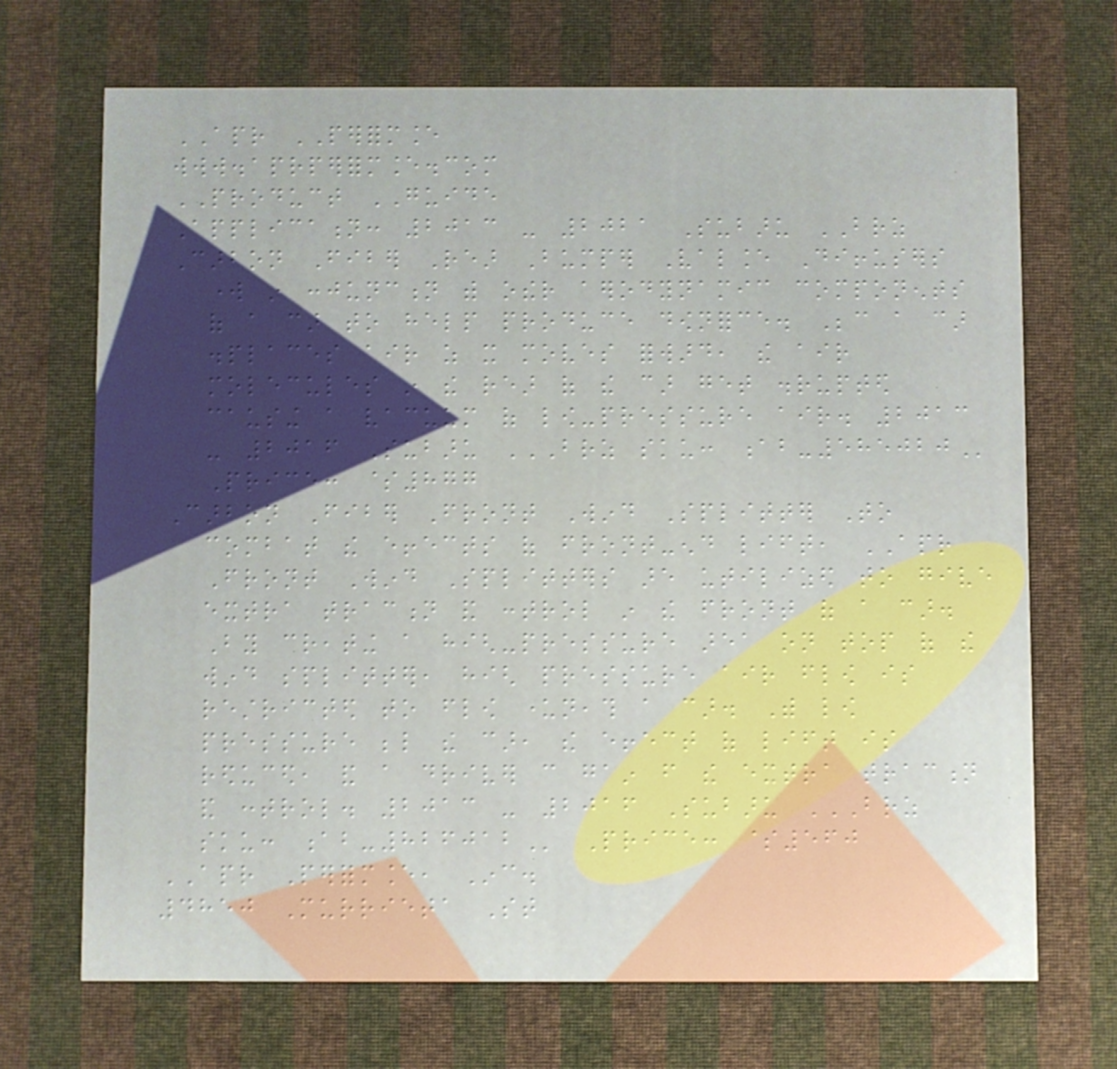APR PERFORMANCE
www.aprperformance.com
PRODUCT GUIDE
Application: 2013 - 2021 Subaru BRZ
Carbon Fiber Rear Bumper Valance Diffusers
work in conjunction with other aerodynamic components
of a car to help produce downforce. Because a car
displaces air as it moves forward, the air
molecules in the rear of the car get disrupted
causing a vacuum of low-pressure air. 2013
- 2016 Subaru BRZ SKU: AB-585020
Price: $877
Carbon Fiber Front Wind Splitter To
combat the effects of front-end lift, APR
Front Wind Splitters are utilized to give
extra traction and control in the front of a car.
By creating a high-pressure area on top of the
wind splitter, high pressure air flow is
restricted to flow underneath a car. With low
pressure below the car, the effect of lift is
reduced, and a driver can gain from the extra traction
and control. 2013 - 2016 Subaru BRZ
SKU: AB-826012 Price: $560
APR Performance, Inc.
4850 Murrieta St
